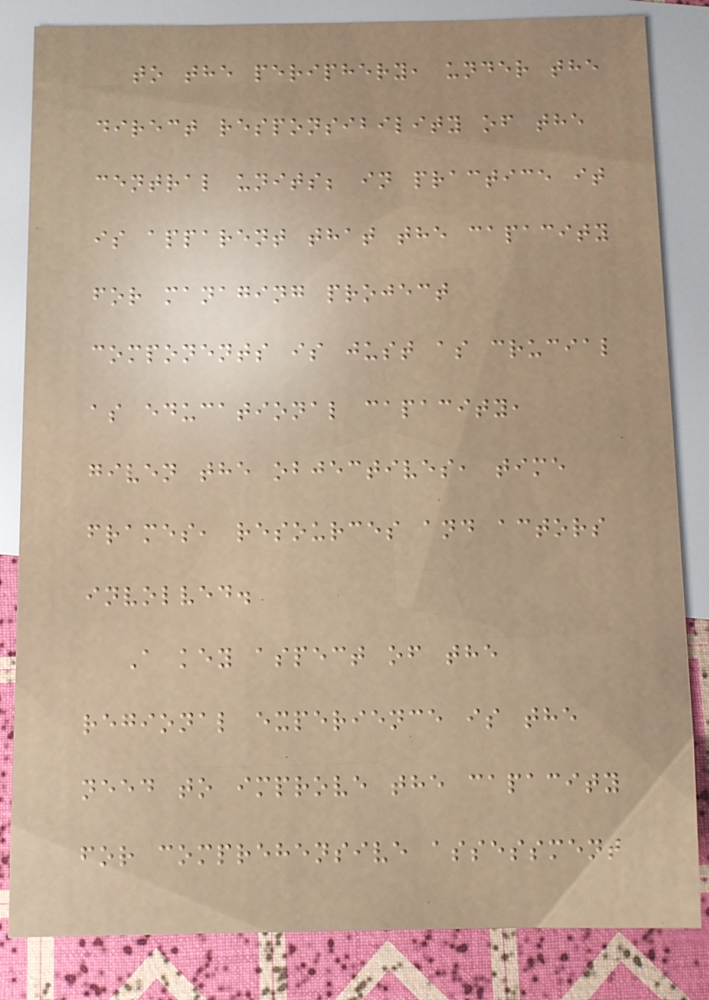to the periphery, under the
direct responsibility of the
central units; in practice it
is apparent that the capacity
for managing project
components is just as crucial
as educational capacity,
given the objectives, time
frames, resources and actors
involved.
A key aspect of the
regional experience is the
need to improve the capacity
for comprehensive assessment
